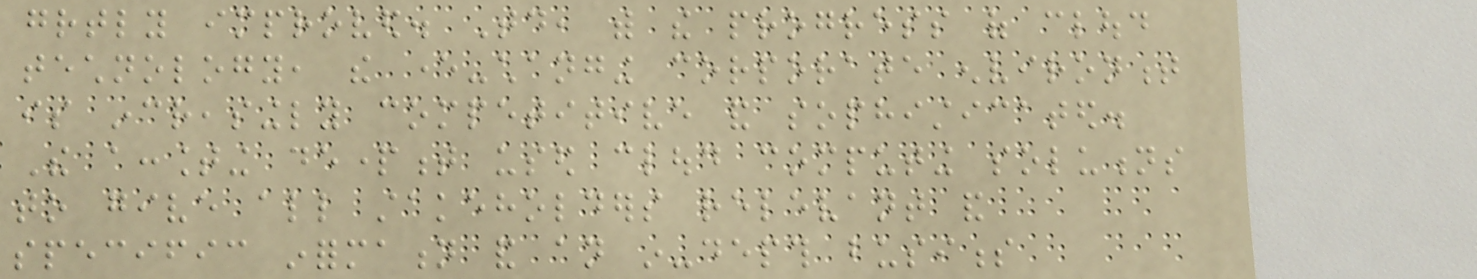greatly improved. Today, with the progress of cloud
technology, the ever-changing corporate environment
is increasingly competitive and sophisticated.
The accounting department used cloud computing solutions
to give all stakeholders relevant and
specific information and an in-depth business
